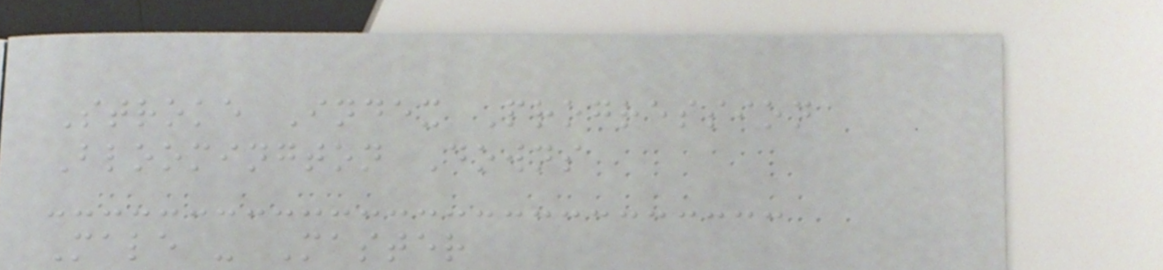Stroke Index Progression
Bloomington Downs
Male - Master
